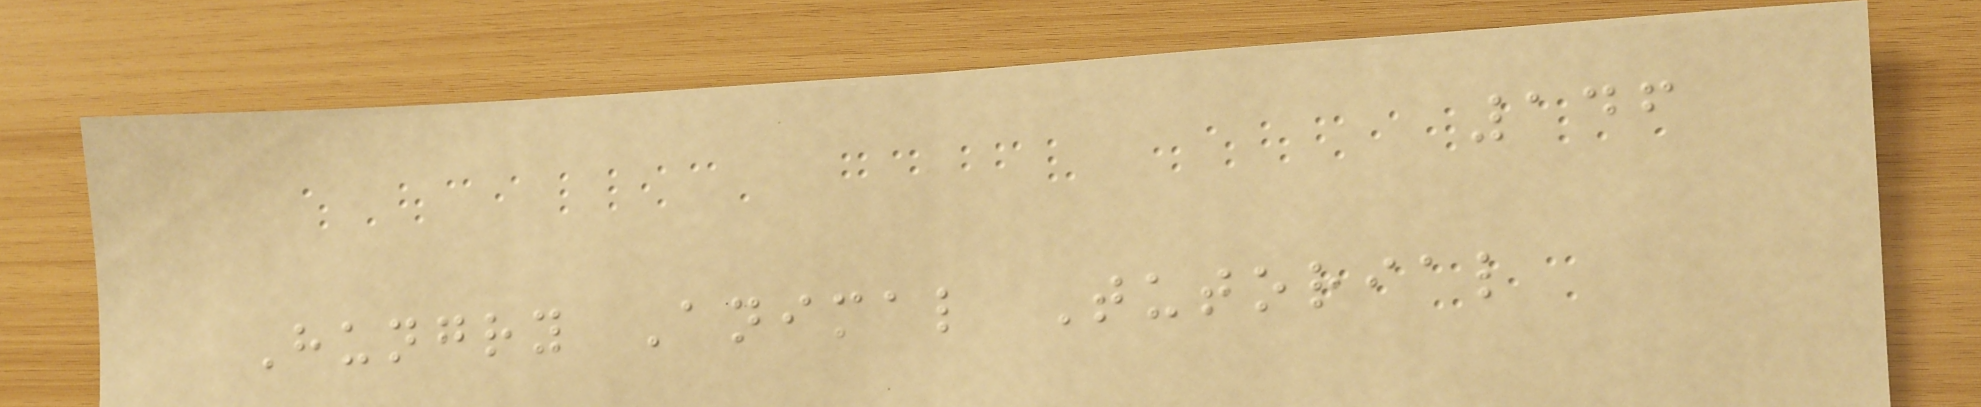146
Hungry Animal Tutorial
